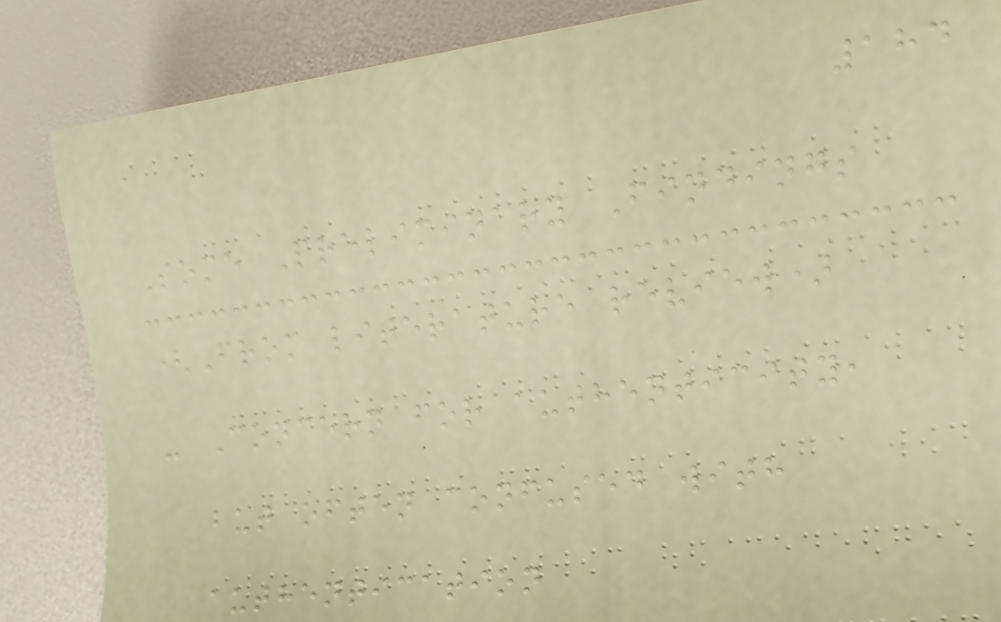184
Some Preliminary Findings
(From literature review)
- Concern for authenticity,
but often confused with
authentication
